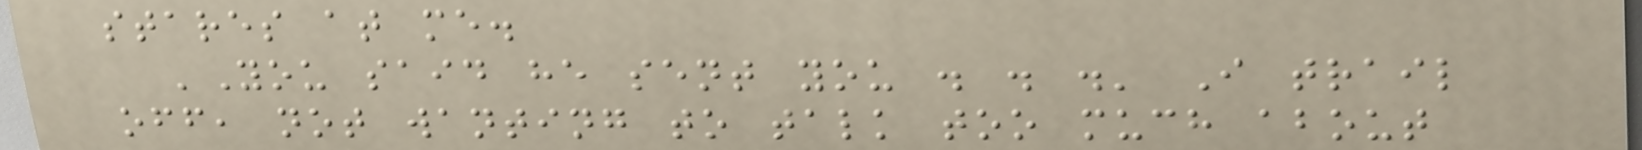stares at me.
'You said he sent you . . .' I trail
off, not wanting to talk too much about
